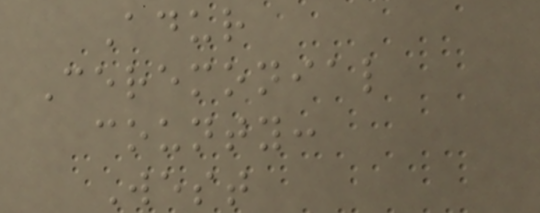Adur
Ceremonial
county:
West
